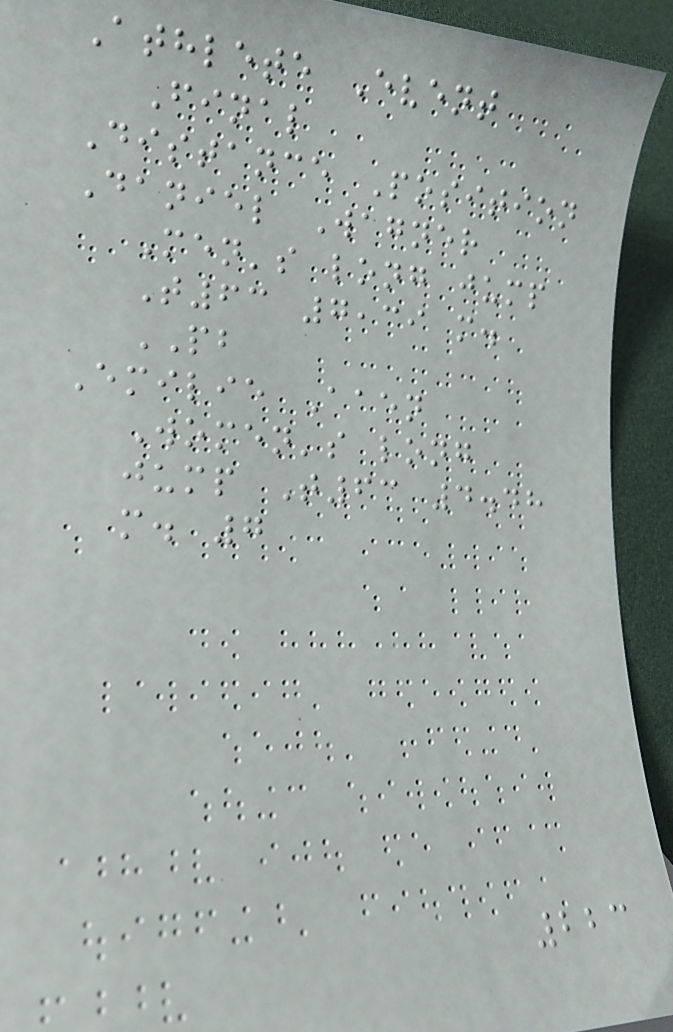Athlete Event
Final
Distance Position
Daniel Wagner
Men's long jump
T63 7,39 m.
PB
Emilie Aaen
Women's long
jump T63 4.48
m. 7
223
